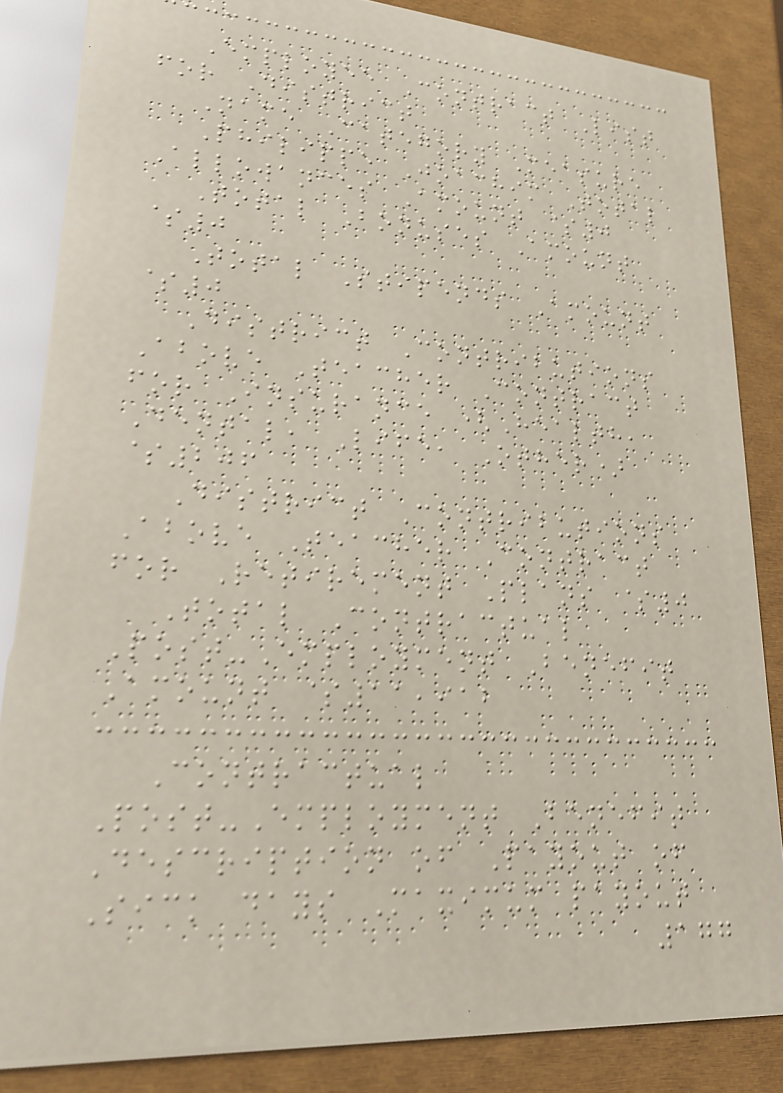Employee Contract List
for District
Name Category Measure
Philippe Joachim Total
Allowances Amount $0
Total Bonuses Amount
$0
Total Stipends Amount
$0
District Contributions
Above Teacher Contract
for Insurance (Health,
Dental, Life, Other)
$206
District Contributions
Above Teacher Contract
for Retirement Plans $0
Total Contractual
Post-Employment Benefit
Amount $11,912
Contractual
Post-Employment Benefit
Description of Payout of
Sick days Maximum payout
177
